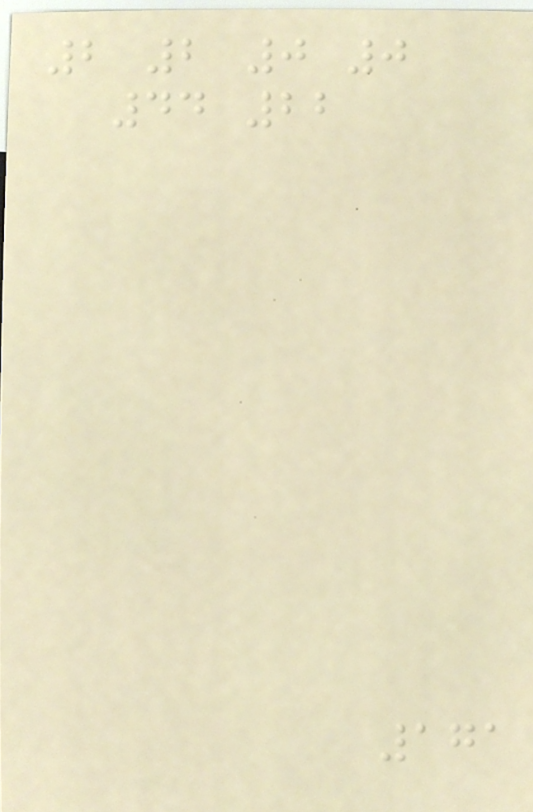2 2 0 0
44 22
171
